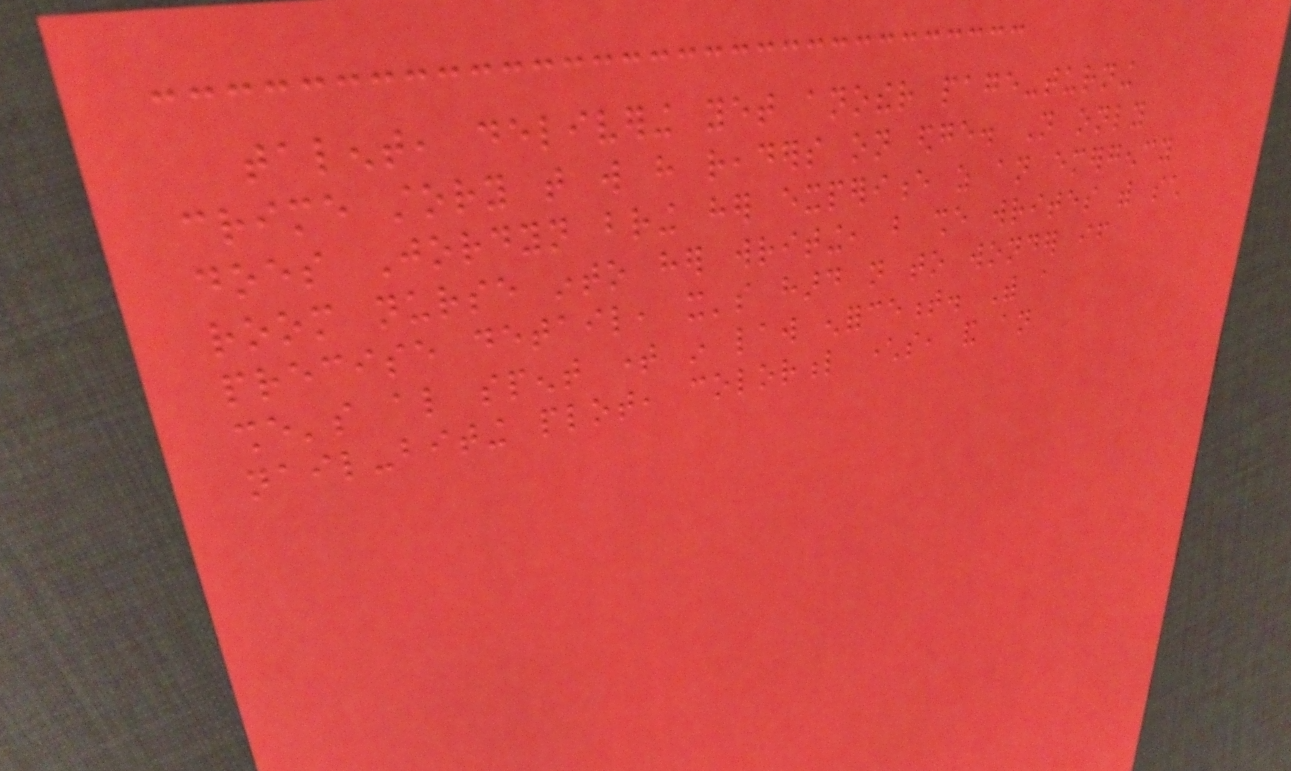talent, delivering yet another page-turning
crime story that will have readers on edge. Not only
does Jordyn bring her experience as an emergency
room nurse into her writing, but she writes with such
precise detail, it's hard not to wonder if
she's also spent time in law enforcement. With a
nail-biting plot, colorful characters, and an
